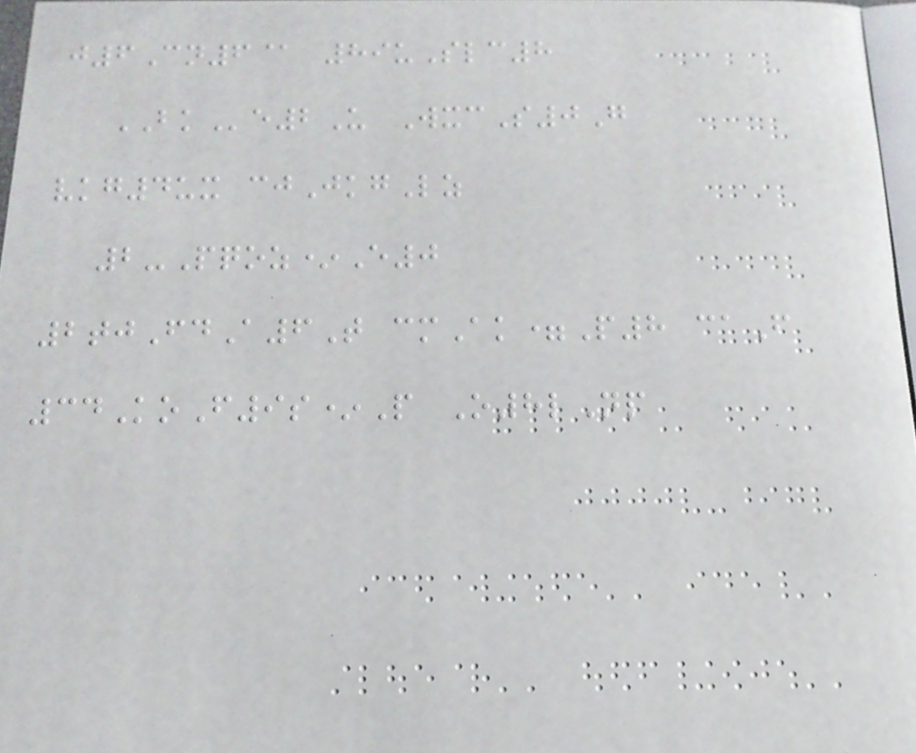j6Cn6@ 89uSlc8
BKe2U WxcS0G
vkg4ux cjJkgLz
2-Pqoz*E0
2tjFdA6T cmAk=P8 caF
34KoF9s*P O8lNp
